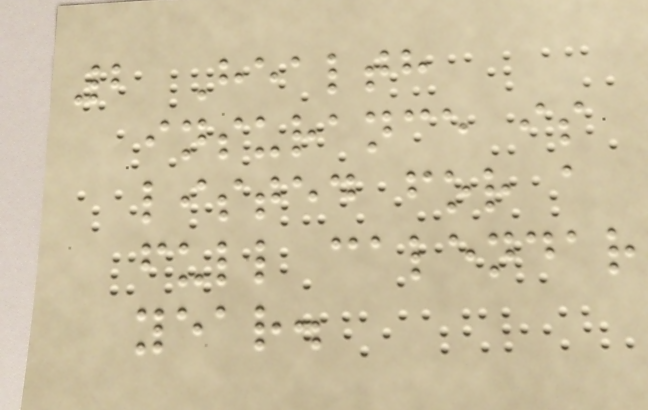2 Health
insurance is
listed for a
full calendar
year.
